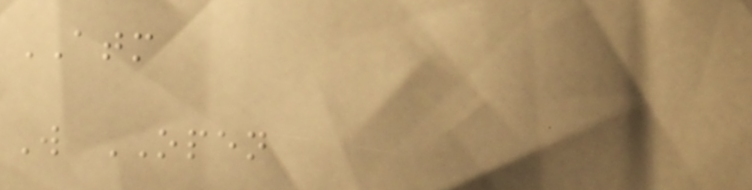ATM
W OPEN
